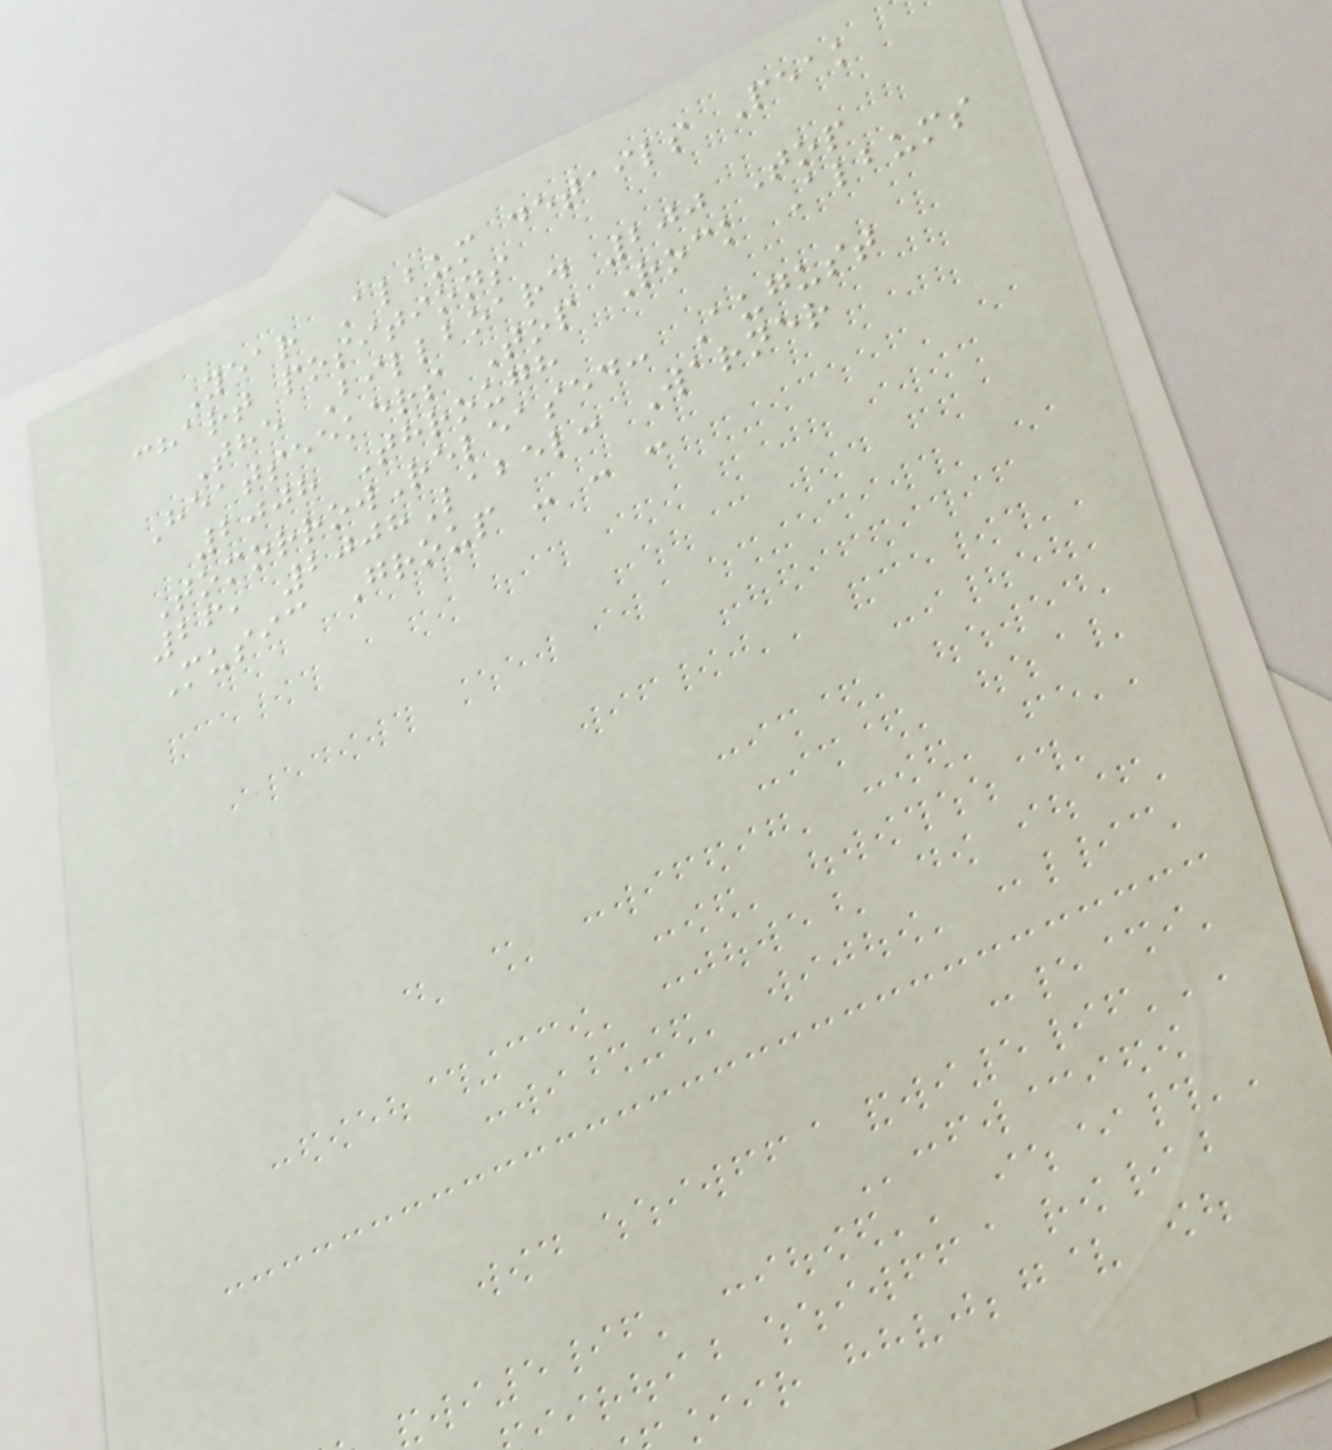Year Album details Peak
chart positions
The Billboard 200 Top
Heatseekers Top Rock Albums
2008 Through
TomorrowReleased: August
26, 2008Label: Warner
Music Group - - -
